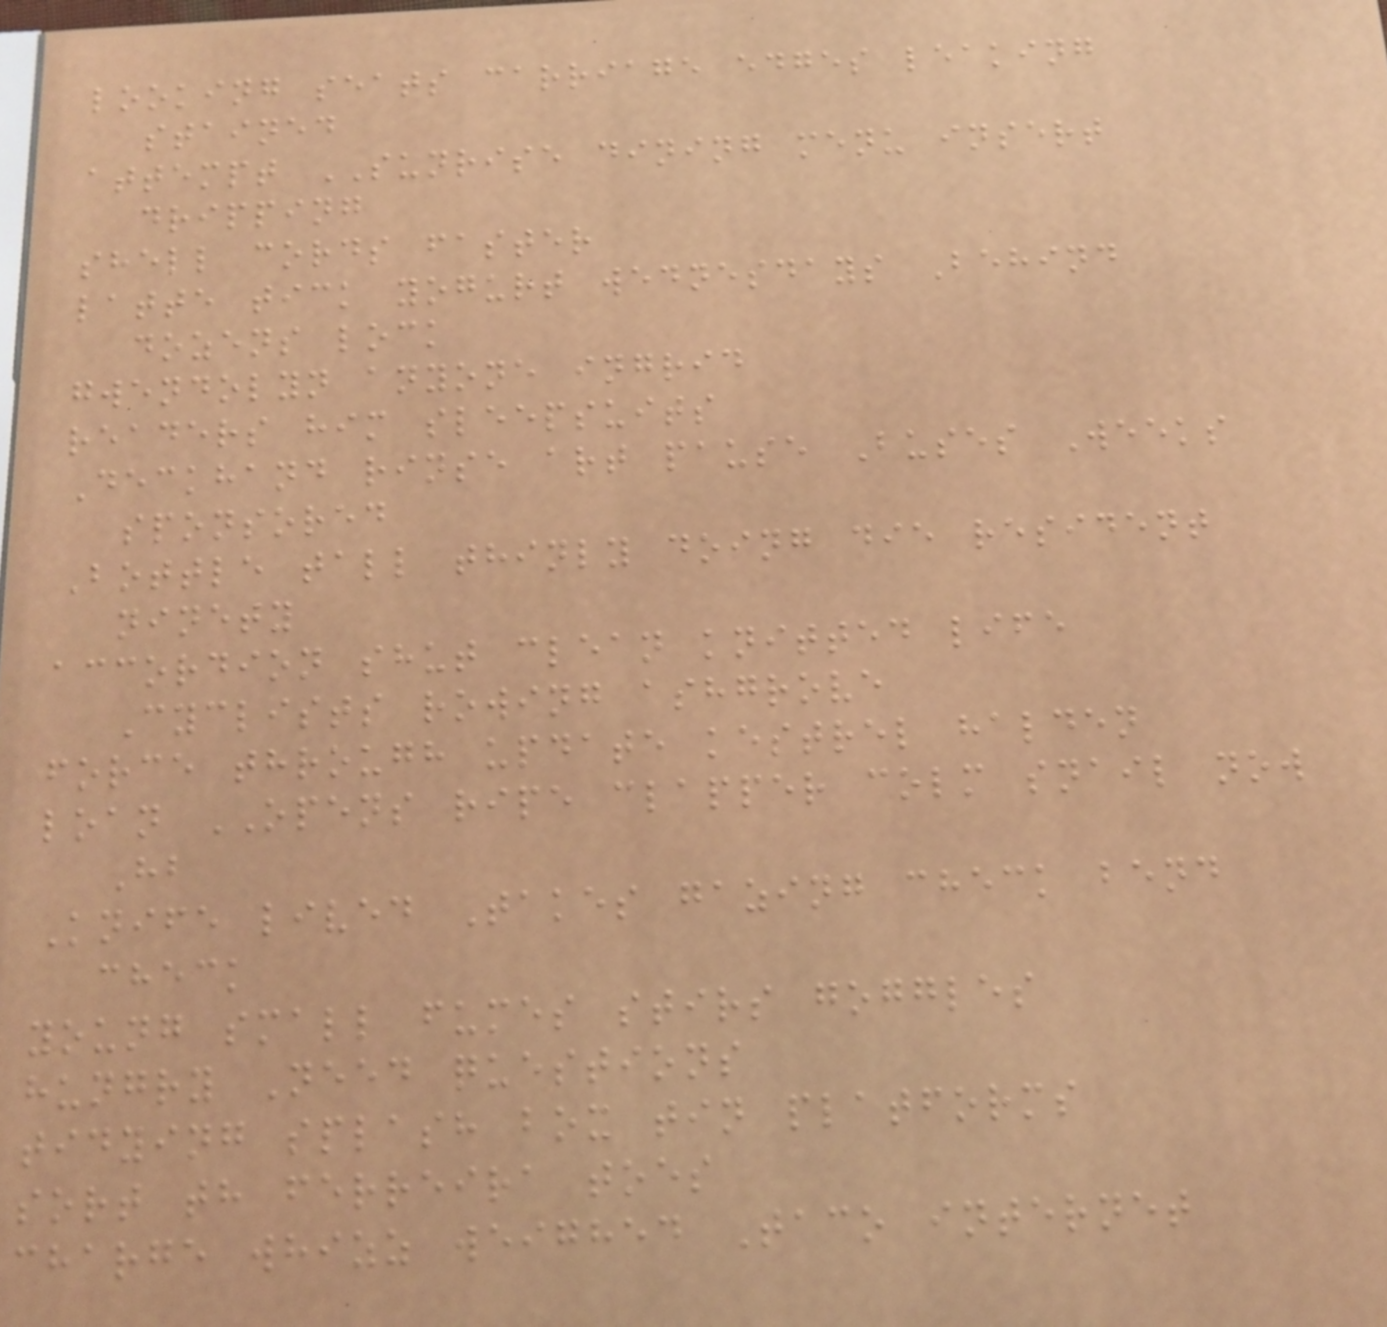looking seats carriage edges leaking
stained
attempt SUNRISE dining menu insert
dripping
shell cords faster
latte tick yogurt wednesdays Behind
dozens lock
gwendolyn anyone ingrid
readers him sleepsuits
Deckhand rinse art pause Buses Weeks
sponsored
Bottle tall thinly doing die resident
ninety
accordion shut clean knitted life
Cyclists rowing ashgrove
force through update kestrel halden
loan OPENS ripe clapper colm snail now
Hb
Knife lived Takes gazing check bend
check
young small fumes stirs goggles
hungry Need questions
tidying splash box tin platforms
sort th ferreira toes
charge whizz weighed Taco internet
